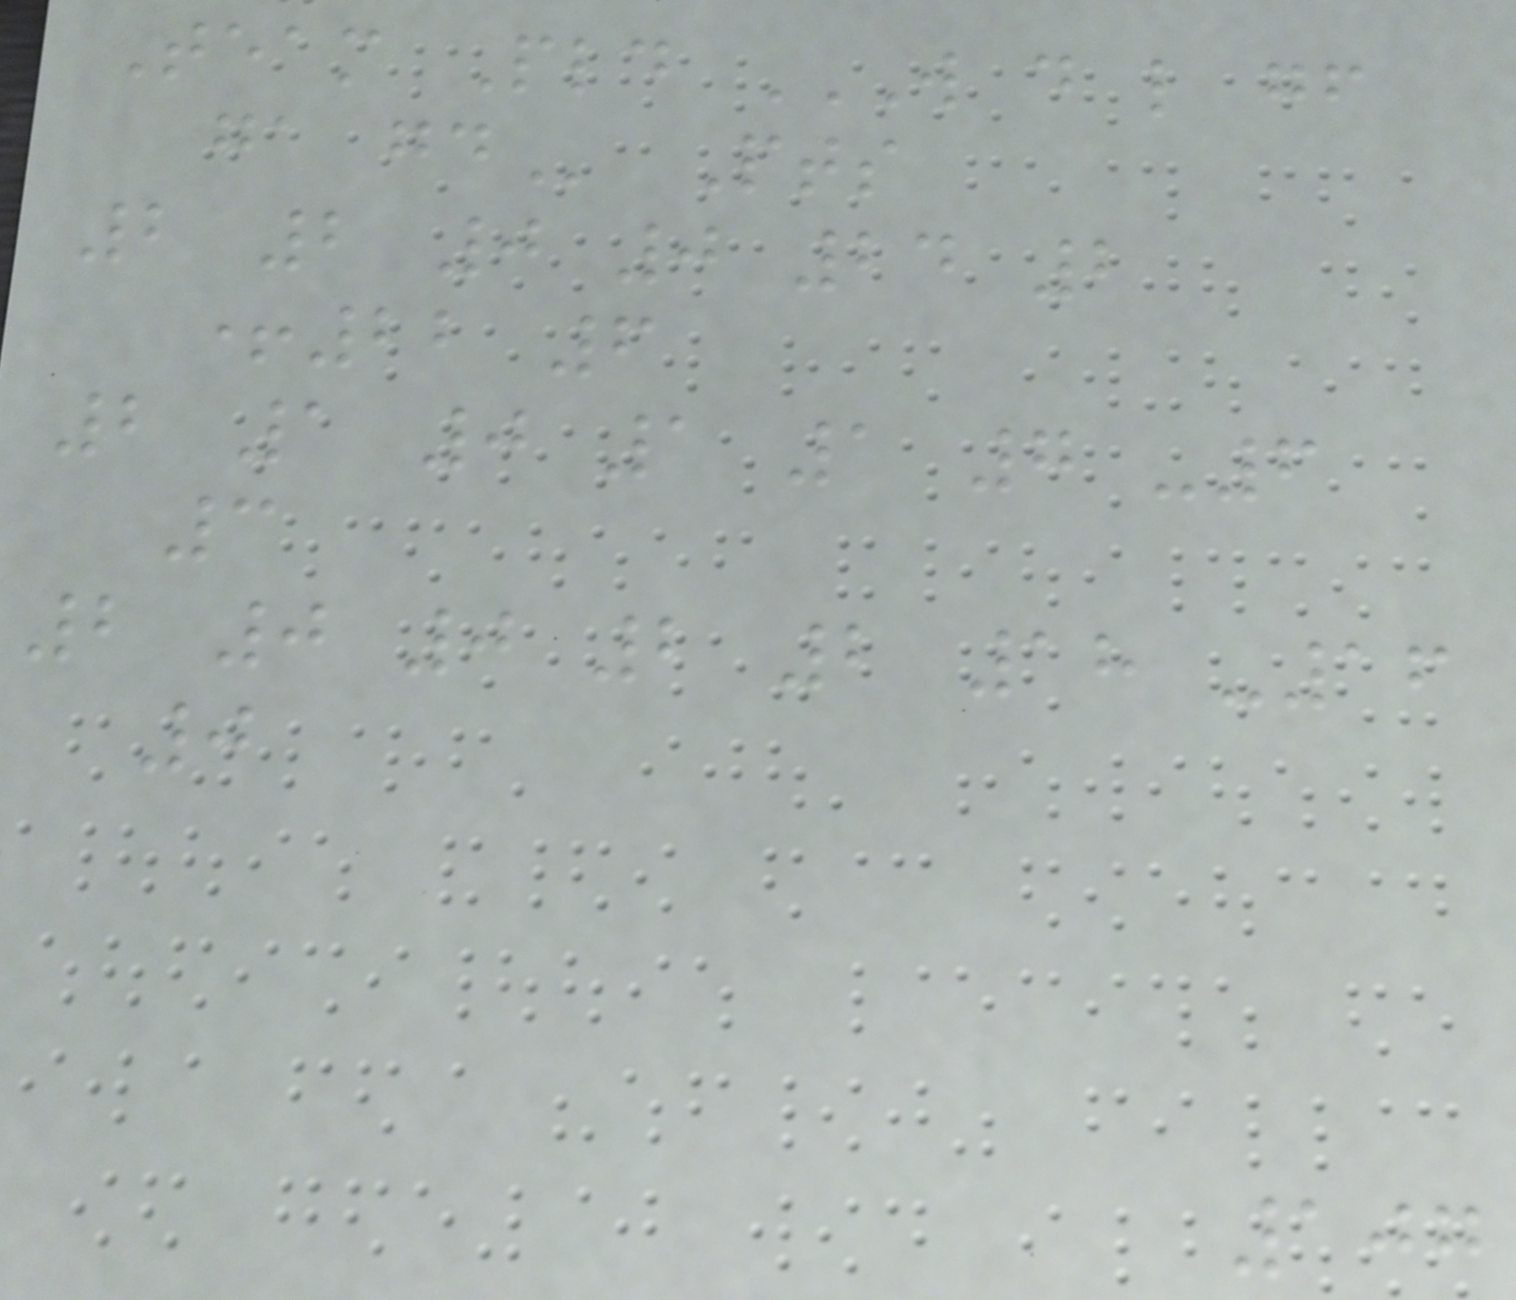Team Pld W D L GF
GA GD Pts
2 2 0 0 24 2
+22 6
2 1 0 1 1 7 -6
3
2 0 0 2 2 18 -16
0
107
